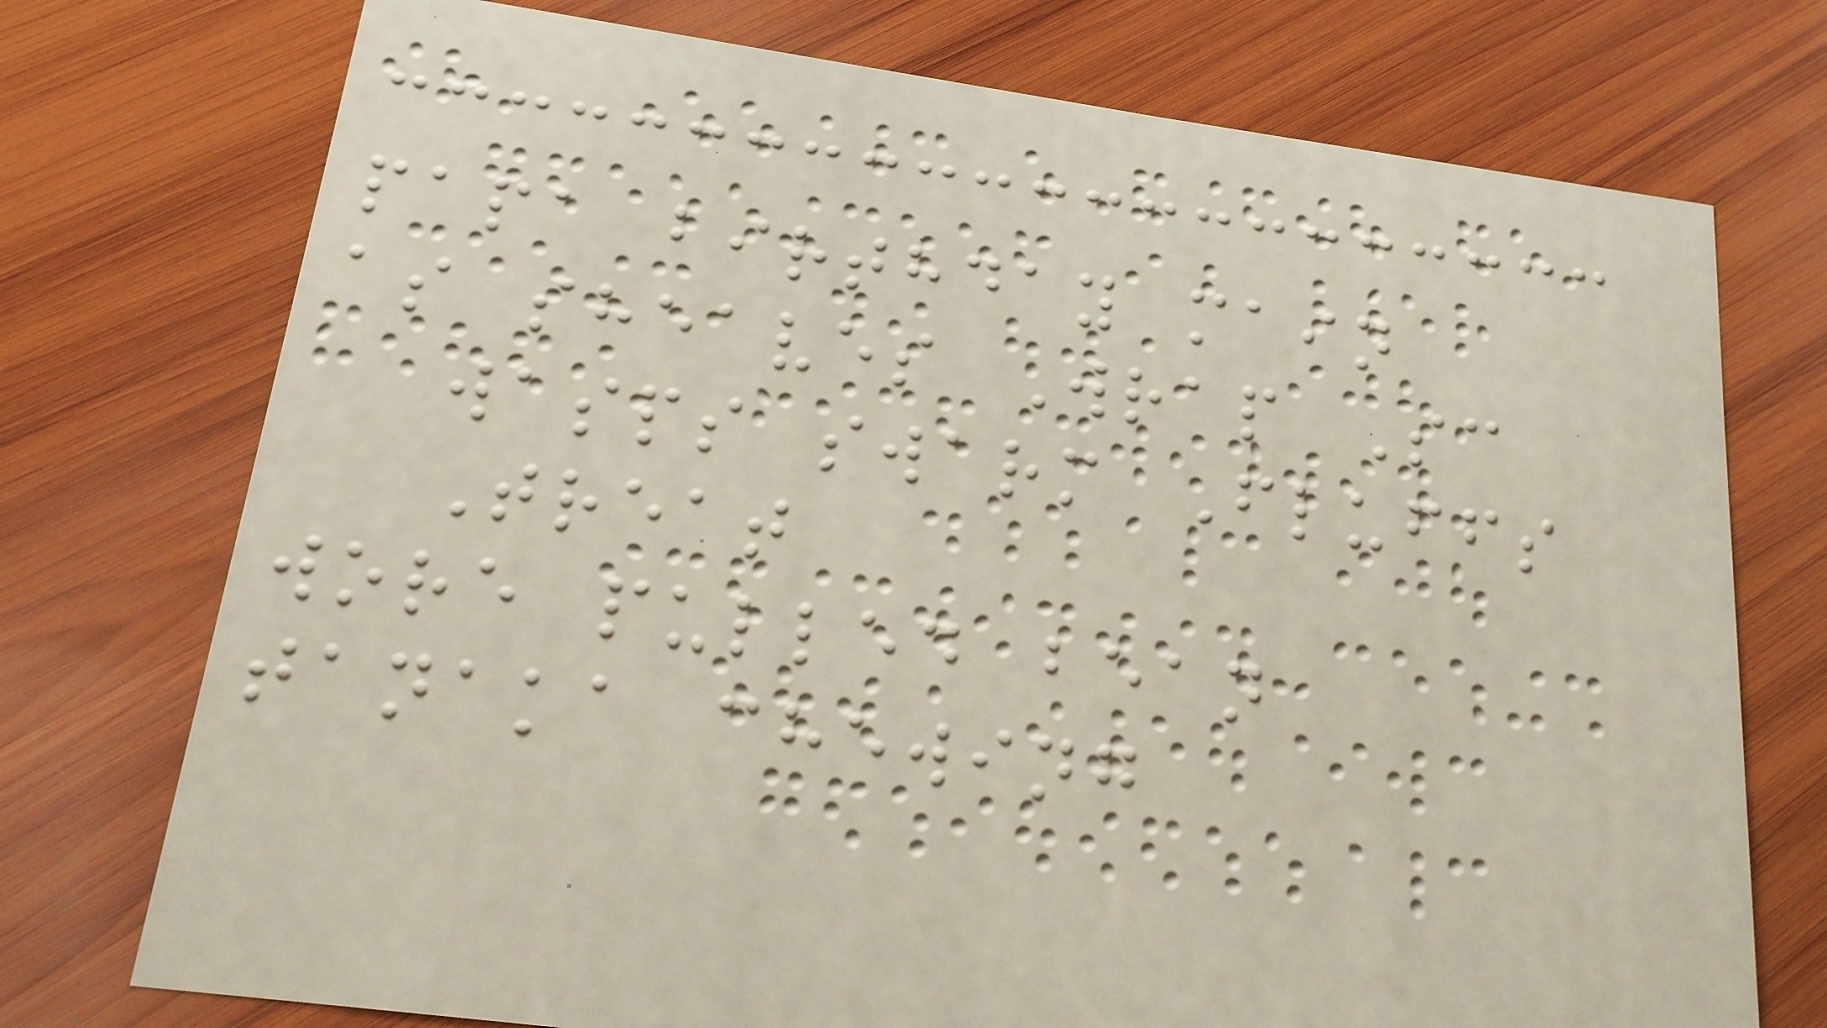papa birthday main
as sheaves Wrap Sc
wasps swarm Fluffs
Treat
wore pulled bean
tanaka chewing
